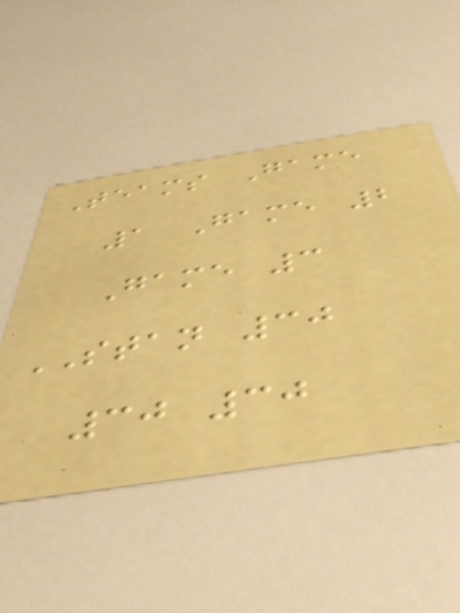Teams Game
1 Game 2
Game 3
STAN 30
30 30
